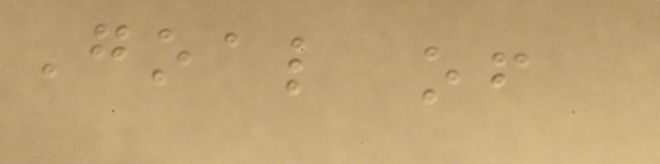Goal of
